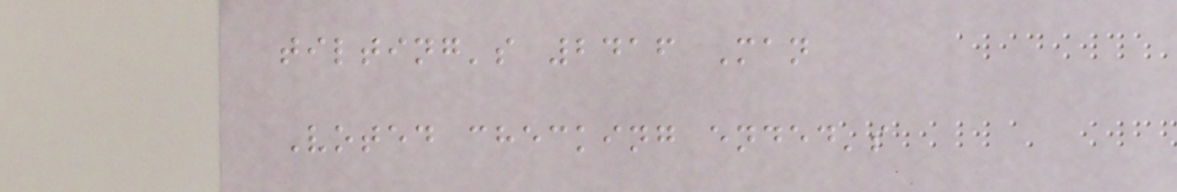tilting's 2416 Man
Voted checking ended's
